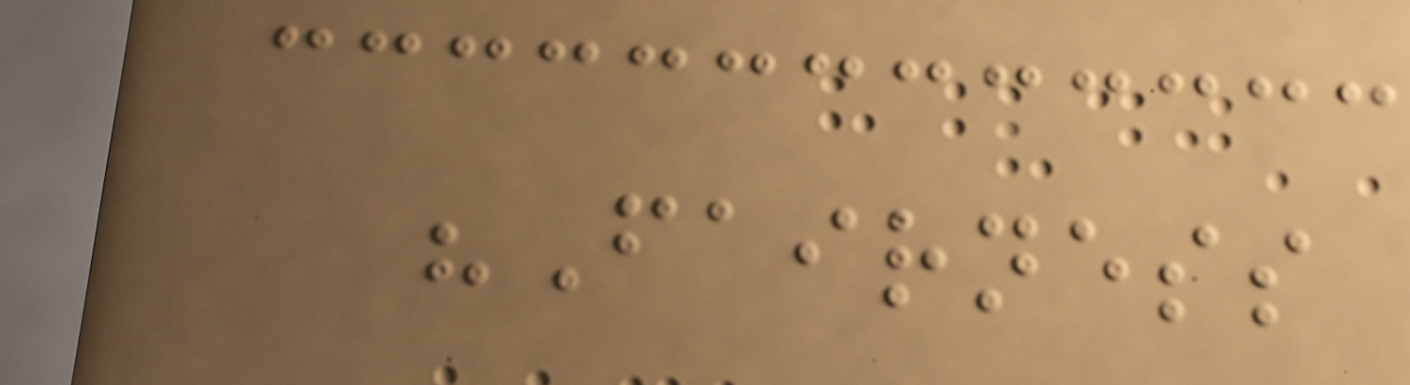"Fairness
